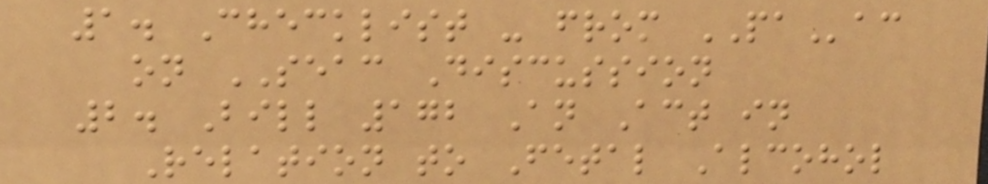1. Checklist - from PAac
on SEAC Discussion
2. Bill 172 An Act in
Relation to Fetal Alcohol
